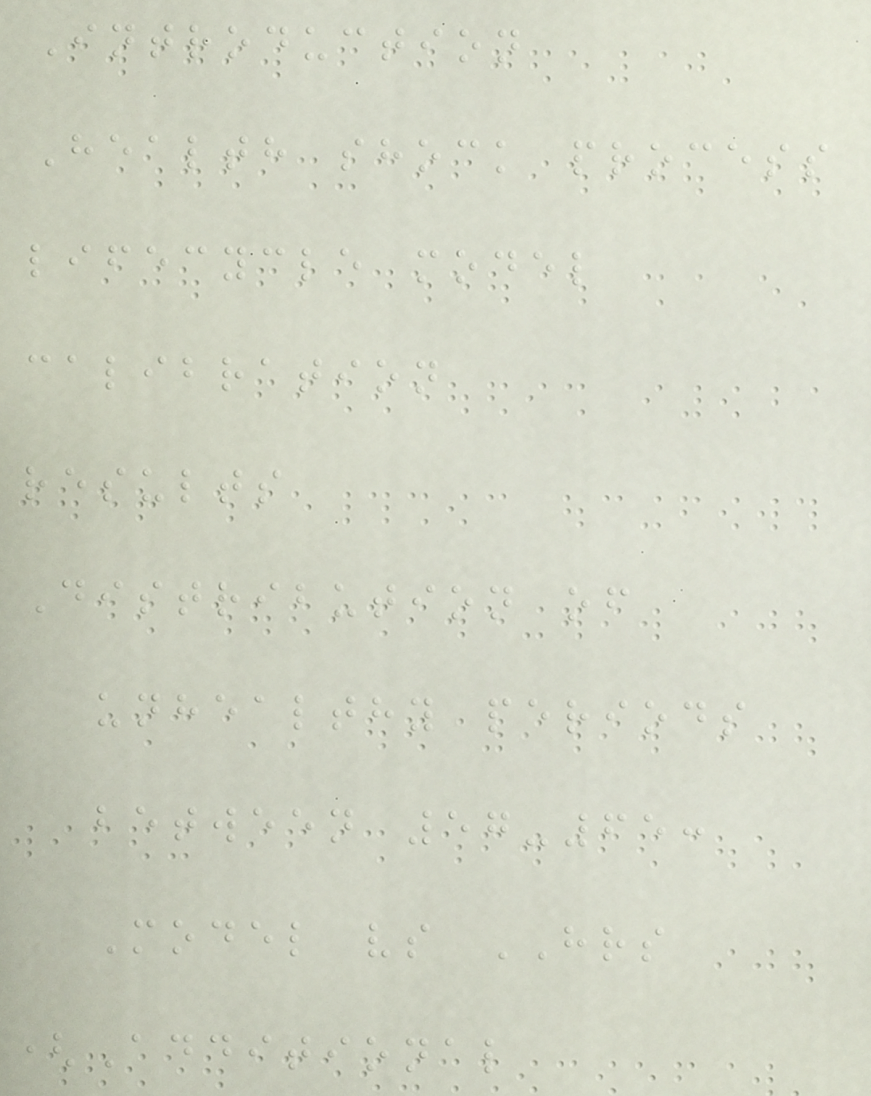Introduction
Health shock process
lifecycle model
calibration
results
Distribution of
unhealthy periods
between 57-65:
Model vs HRS
(Additional
